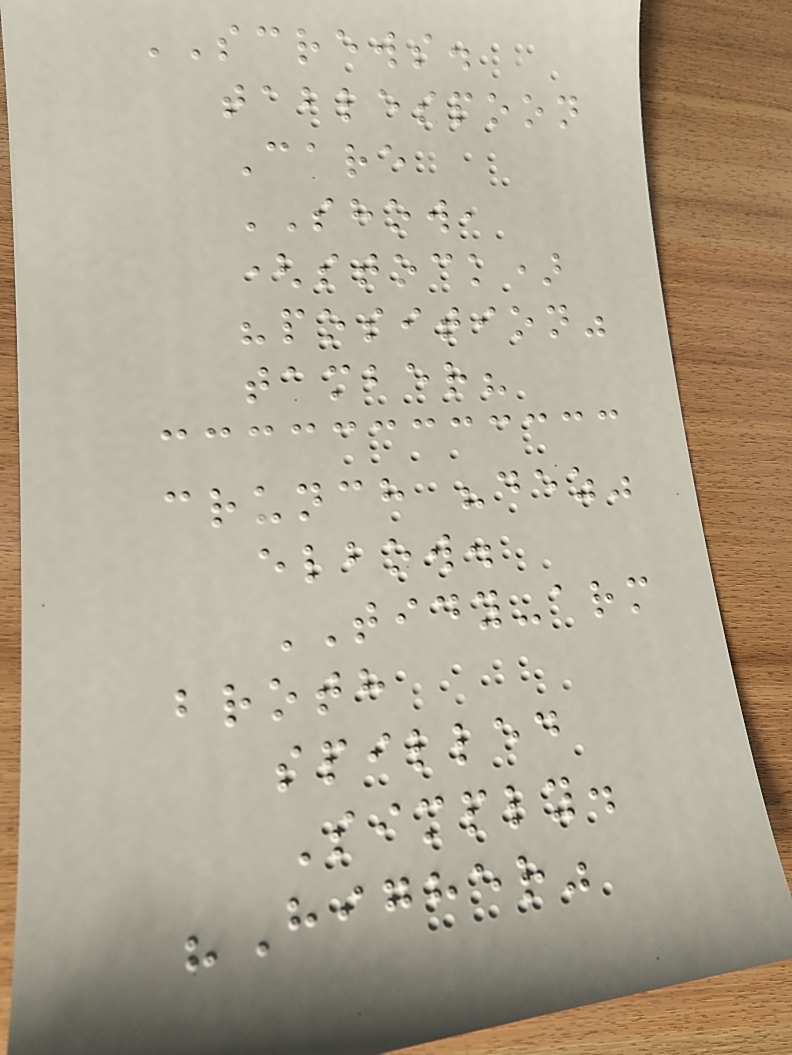SCREWS.
tablespoon
Care
SHOW,
(stock)
"position"
tamber?
crunch "dez"
elbow.
TIDY-arm
broth
spilled
Simply.
"Higher"
